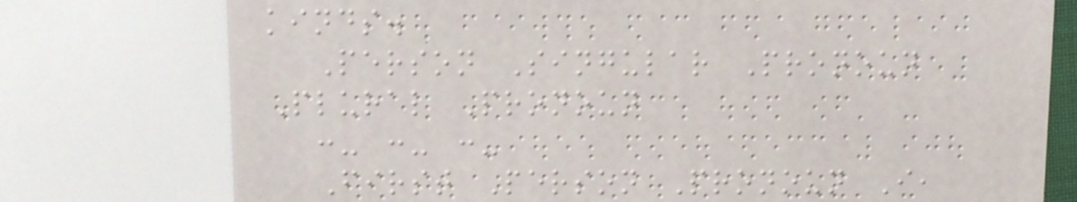kinds.
Person Singular Pronoun
Plural Pronoun
:- :- :-
First Person Pronoun I,
